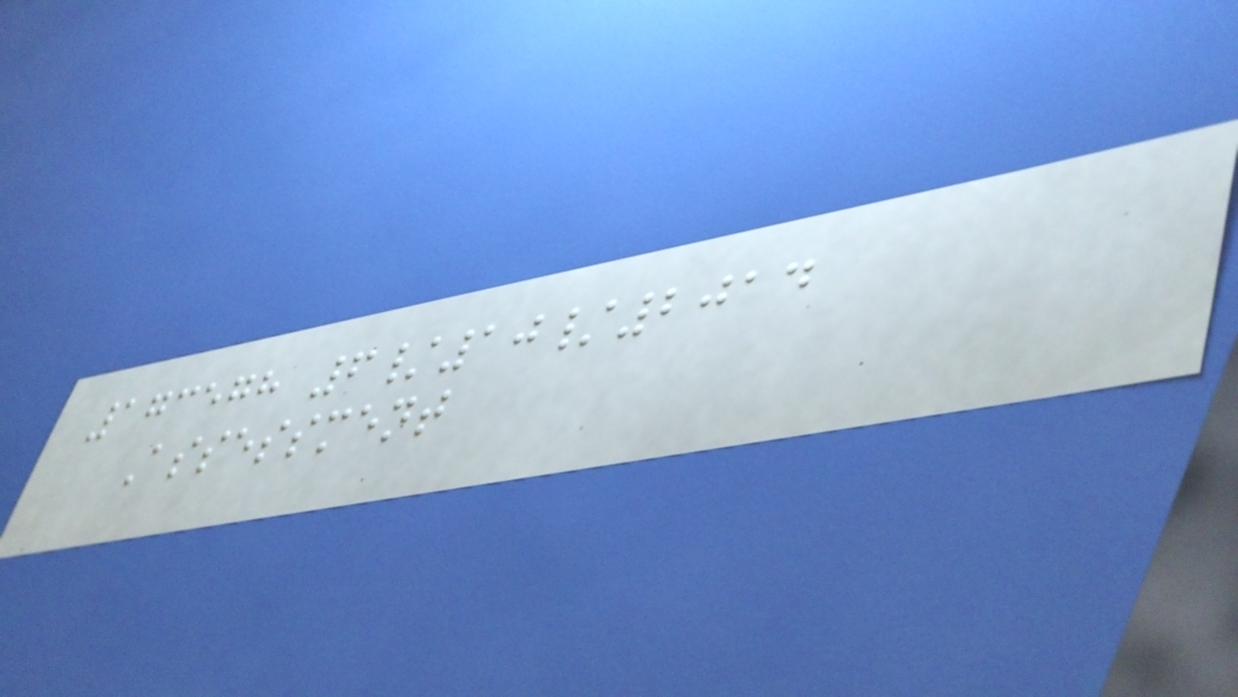173578 6/10/2014
Assessment
